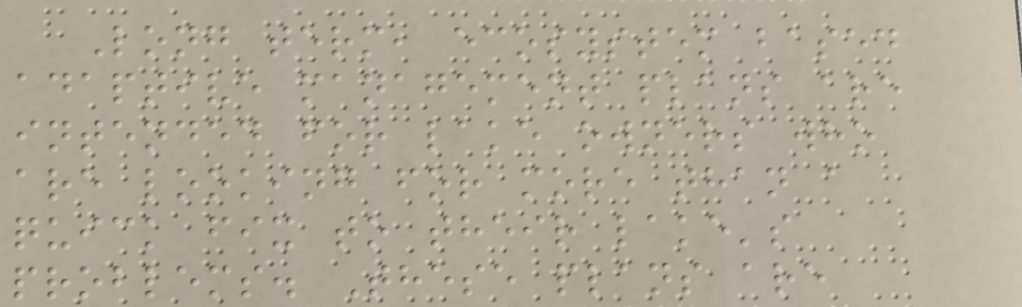Long term, ecosystem based
adaptive management plans are
intended for lake owners who
are looking for more than a
quick fix to their lake's
problems. These plans are
